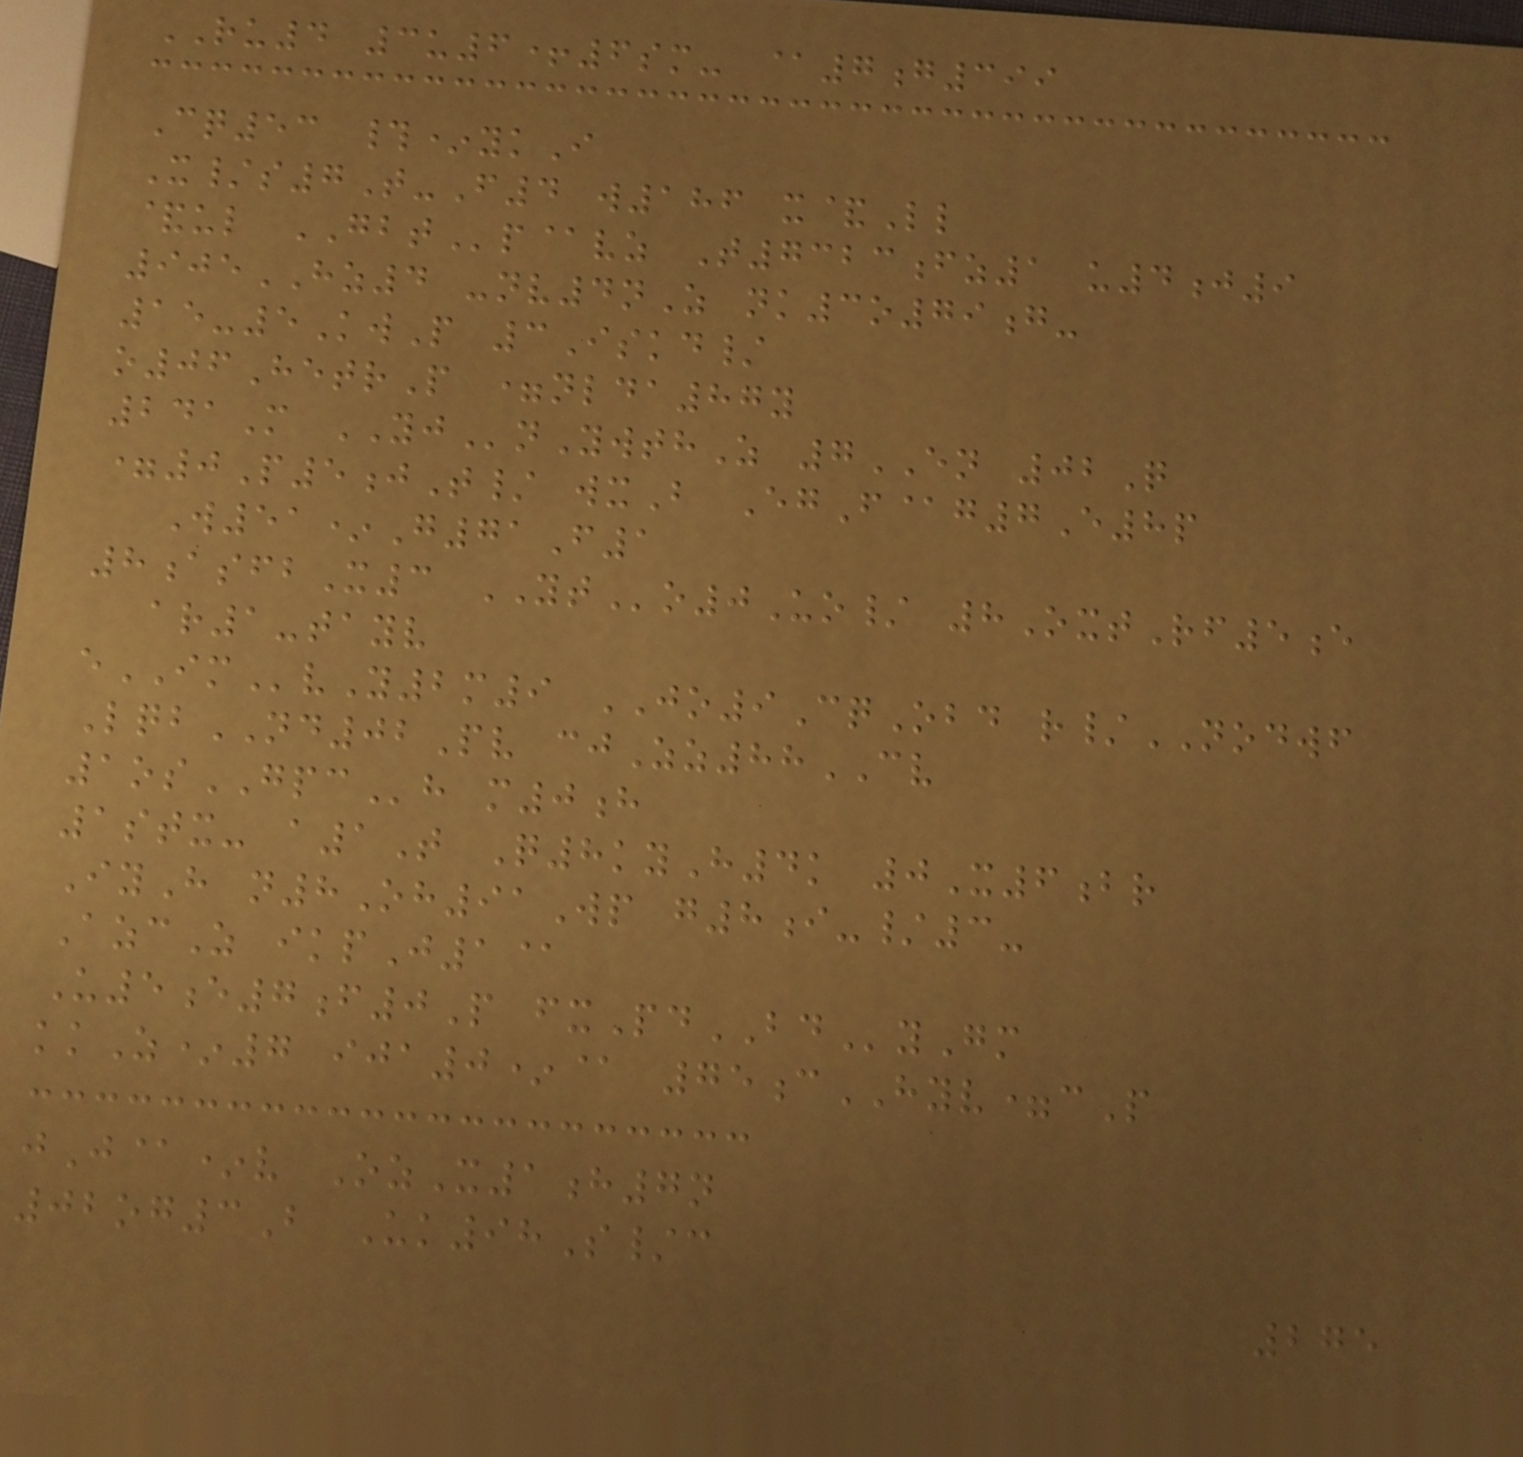RU4 3u6+6sm- @7g399
Cq53 #*ykI
X/s7T-F4 w186 x&Ll
&ul GBTp@vz T7323fz1 u4j9
905HZ4 -nv4nZ nk3o79g-
15-5KwP 3Iskd/
o06HetrP =nlda87y
241M YJnYwthZ 7EN 02Q
=0P5jT/ wxB EgF@g7E8p
W51*G71F1
8asfbX3 YTo0Uo/ 8OxtRf5e
ar1-tayv
eIMvY2m9 JO9CqObd r/NODWF
LqbND02Pv cjZz88CV
1osGPCh m0h
1stx- a1T Q8kyH4k 0X6br
IyH n8Oh91Wp g8i-/3-
AzcZ ikpJ1@
U5e7f0P fxPdBDyGm
kkZ*7 ija0*@ 75cHYV=cP
jJ@*v OzX1h7n
02og3B Uk98S/c
275
